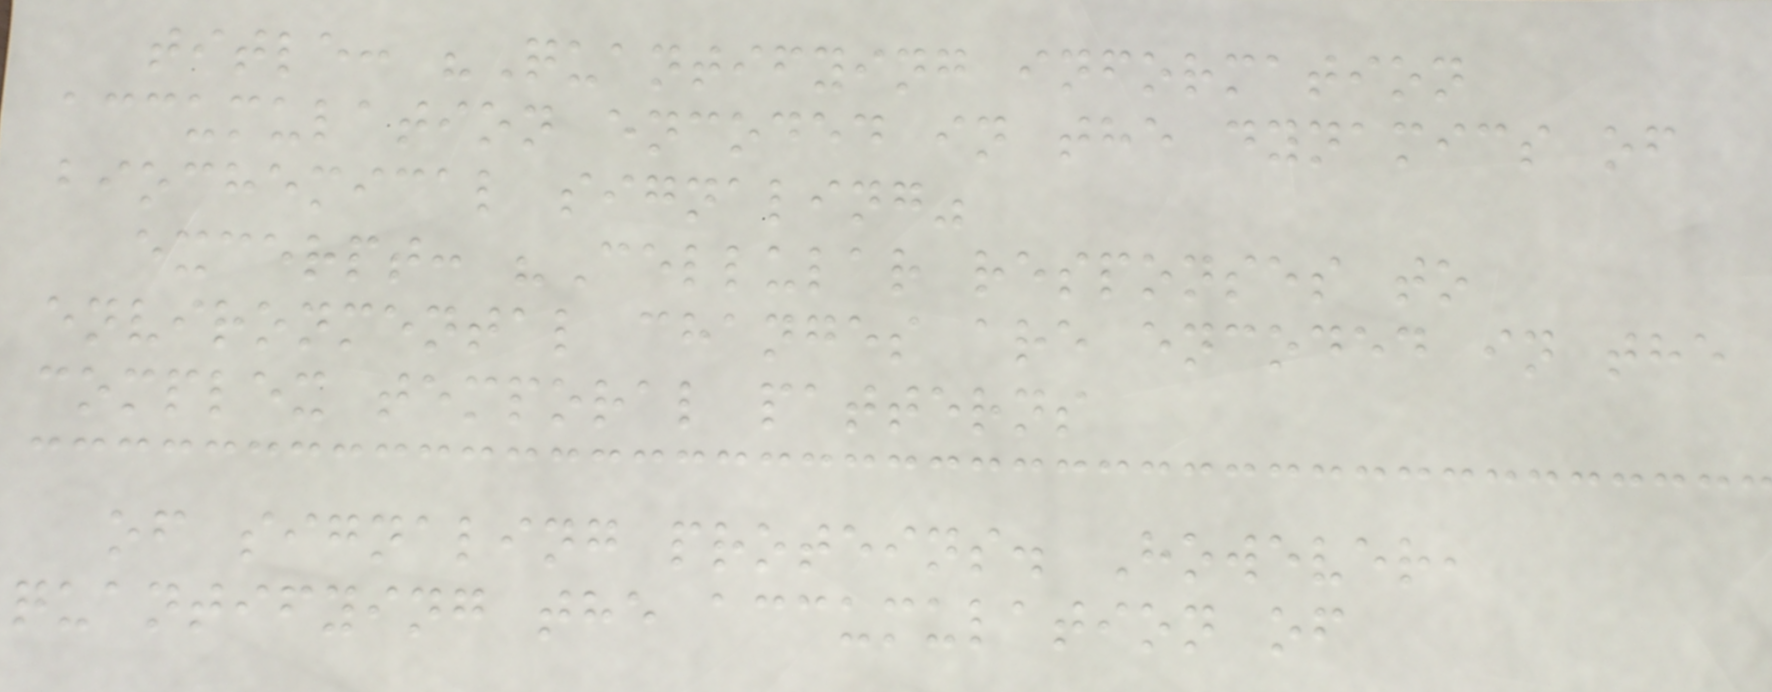title: "Quantifying information
accumulation encoded in the dynamics of
biochemical signaling"
excerpt: "Cellular responses to
environmental changes are encoded in the
complex temporal patterns
of signaling proteins. However,
quantifying the accumulation of
